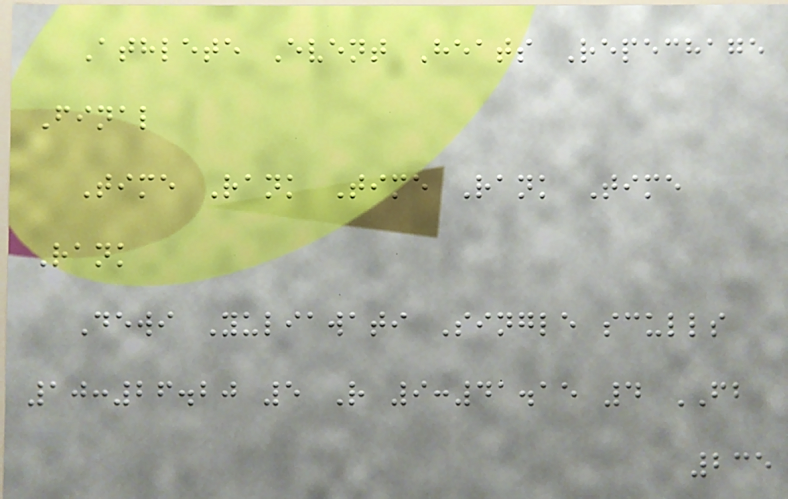Athlete Event Heats Repechage
Final
Time Rank Time Rank Time
Rank
Dewi Yuliawati Single sculls
10:26.20 5 R 9:41.15 4 FB
235
